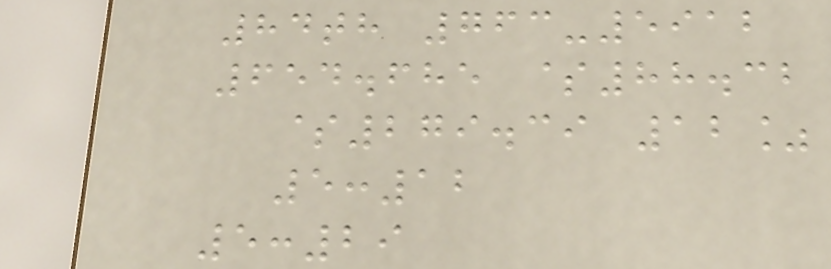84th 763-5912
654.685 $88.32
$279.39 12%
5:12
5:29
